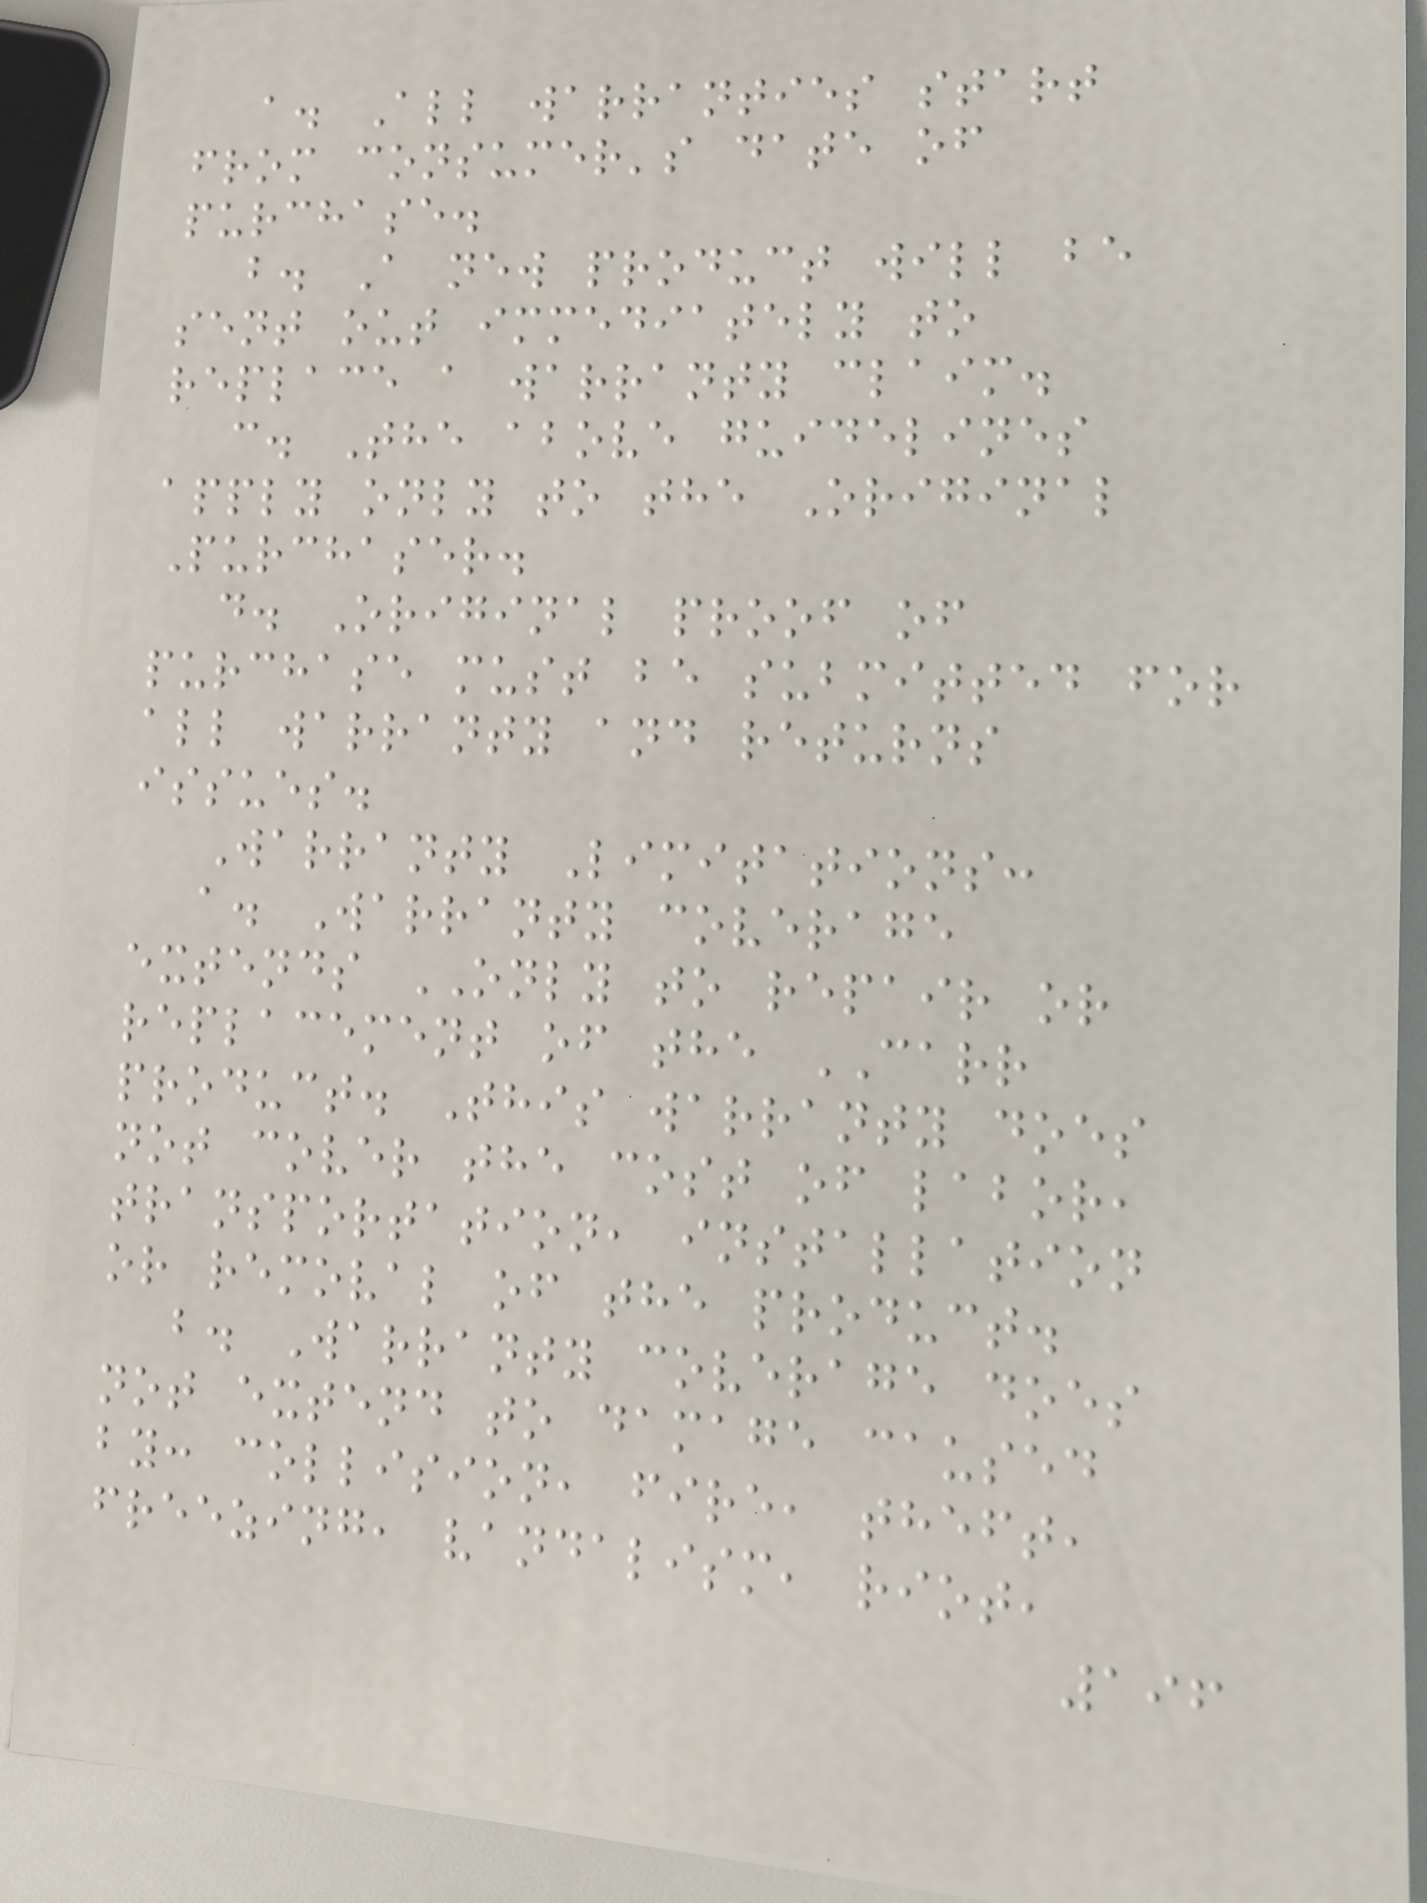a. All warranties start
from consumer's date of
purchase.
b. A new product will be
sent out immediately to
replace a warranty claim.
c. The above guidelines
apply only to the Original
Purchaser.
d. Original proof of
purchase must be submitted for
all warranty and returns
issues.
Warranty Limitations:
a. Warranty coverage
extends ONLY to repair or
replacement of the CARR
product. This warranty does
not cover the cost of labor,
transportation, installation
or removal of the product.
b. Warranty coverage does
not extend to damage caused
by: collision, fire, theft,
freezing, vandalism, riot,
196
